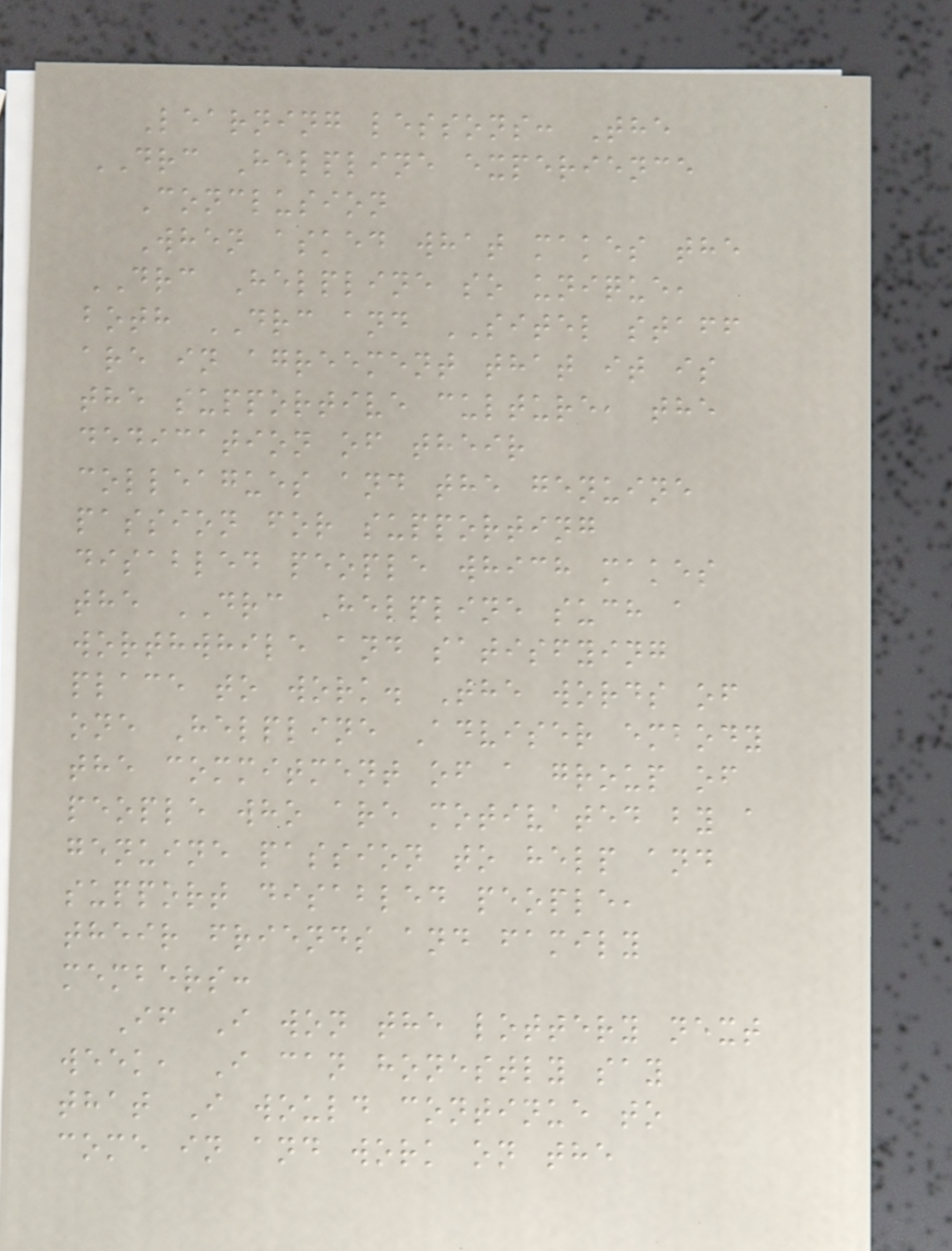Learning lessons: The
DRC Helpline experience
Conclusion
When asked what makes the
DRC Helpline so unique,
both DRC and SITEL staff
are in agreement that it is
the supportive culture, the
dedication of their
colleagues and the genuine
passion for supporting
disabled people which makes
the DRC Helpline such a
worthwhile and satisfying
place to work. The words of
one Helpline Adviser embody
the commitment of a group of
people who are motivated by a
genuine passion to help and
support disabled people,
their friends and family
members:
If I won the lottery next
week, I can honestly say
that I would continue to
come in and work on the
